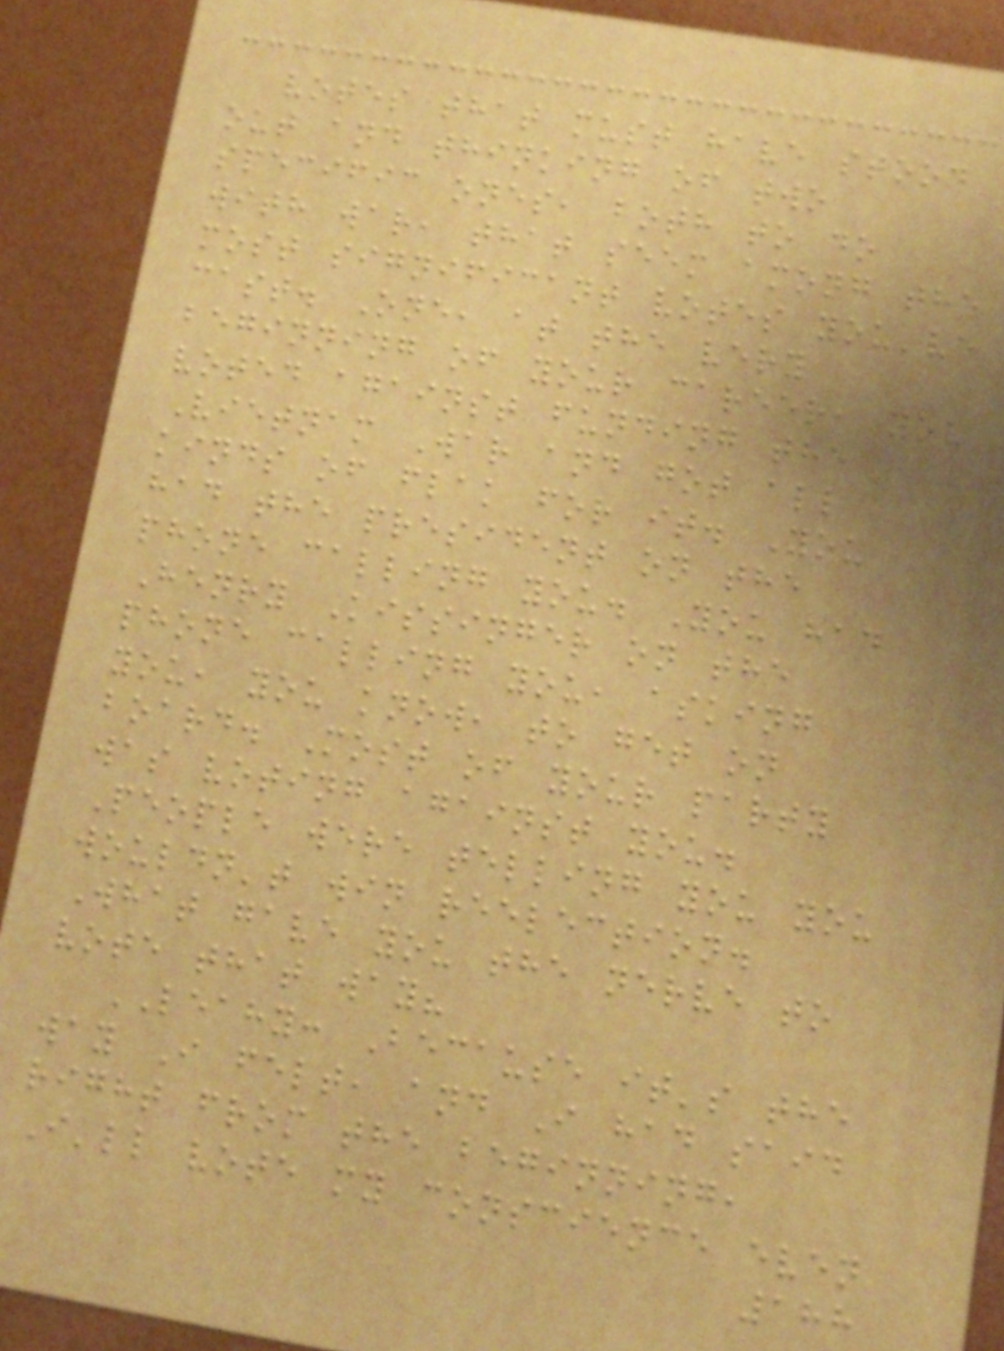votes that must have stood
out and thinking of two
specific ones, both to do
with war, that seem among the
most significant votes you've
cast. One, at the very
beginning of your career, you
voted against funding the
Vietnam War and got all
kinds of flak for it. You
had the president on the
phone calling you. You had
Henry Kissinger on the
phone calling you, asking
you, you know, to get on
board. Most of your party
was voting against you.
People were telling you you
wouldn't win reelection.
What gave you the nerve to
vote that way?
LEAHY: Because it's the
way I felt, and I had said
right from the beginning,
I'll vote my conscience even
188
